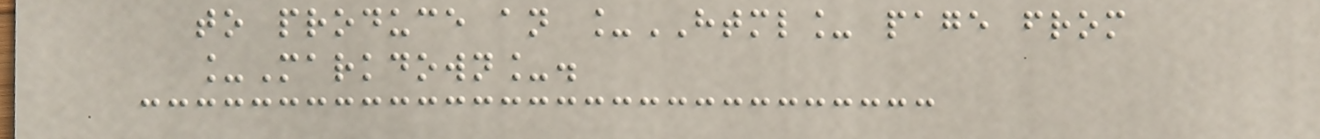to produce an _HTML_ page from
_Markdown_.
